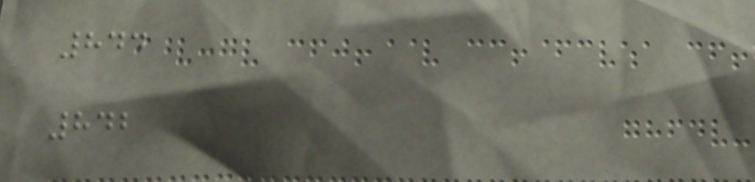844
842
